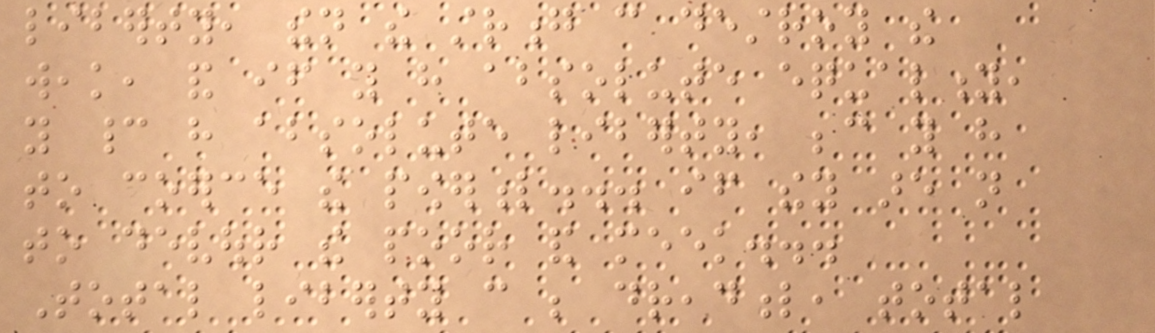liberty, then the strong can destroy the
weak, and if you have absolute equality,
you cannot have absolute liberty, because you have
to coerce the powerful... if they are not
to devour the poor and meek...
Total liberty can be dreadful, total
